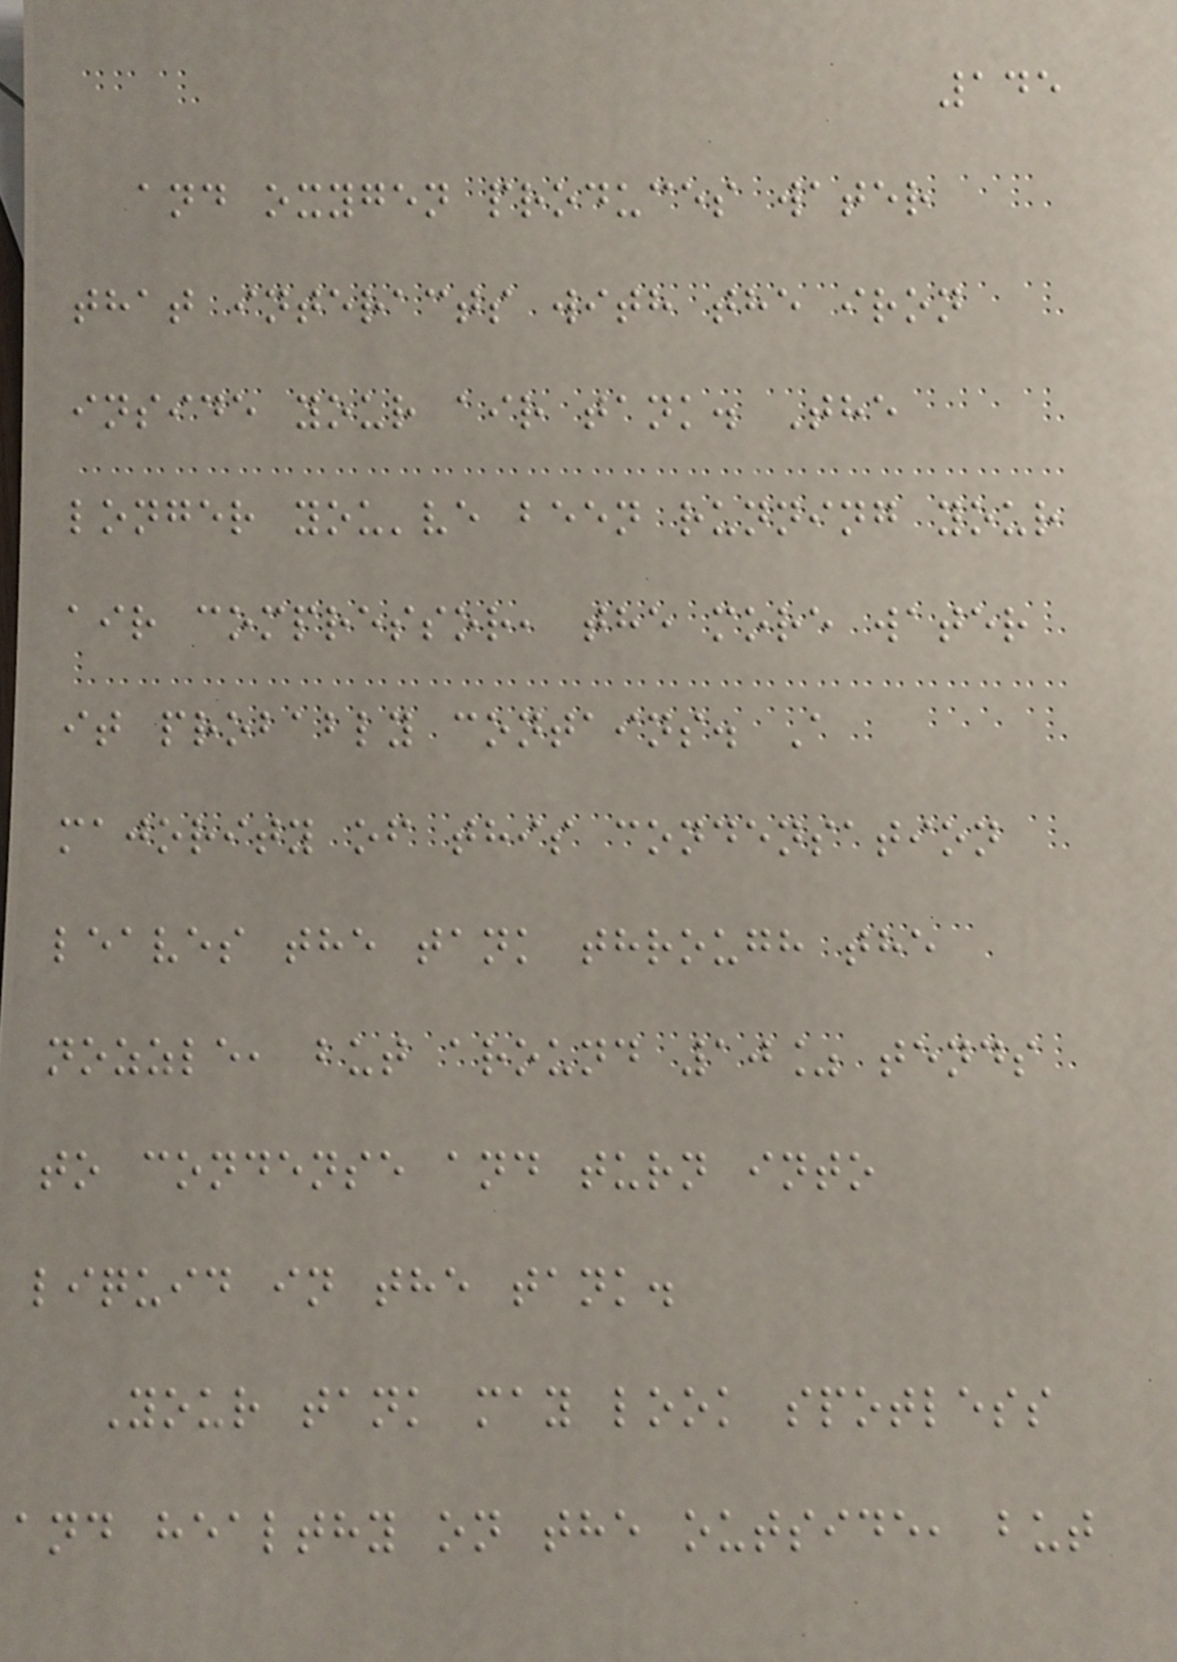145
and oxygen produces water
that interacts with the iron
inside your air tank. The
longer you've been running your
air compressor, the more water
it probably contains. A
majority of this condensation
leaves the tank through the
nozzle, but around 10% tends
to condense and turn into
liquid in the tank.
Your tank may look spotless
and healthy on the outside, but
